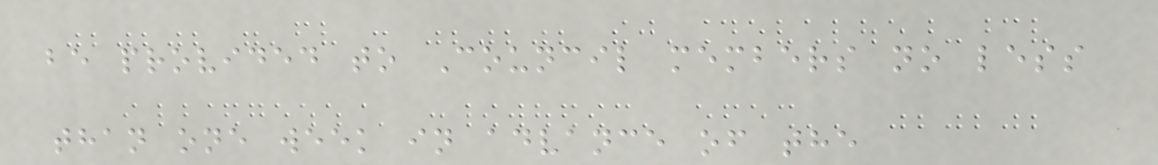be provided to Council members no less
than one week in advance of the
